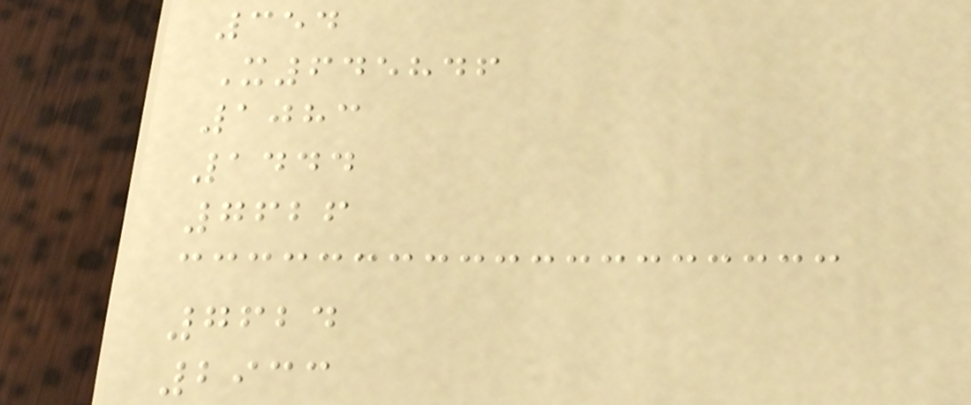354
X645846
1083
1444
7626
7624
2933
